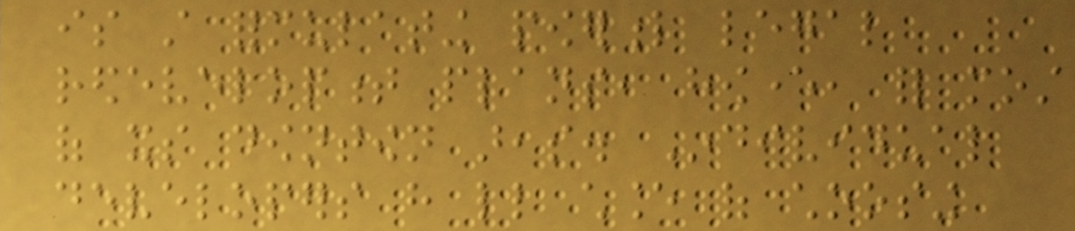is still formulating powerful legal
redevelopment plans, however, for most
of its downtown areas. Individual
developers have little chance of choosing
